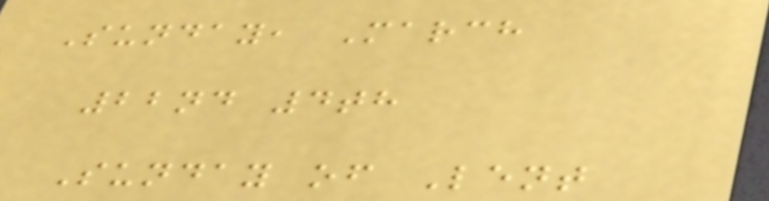Sunday, March
22nd 4th
Sunday of Lent
